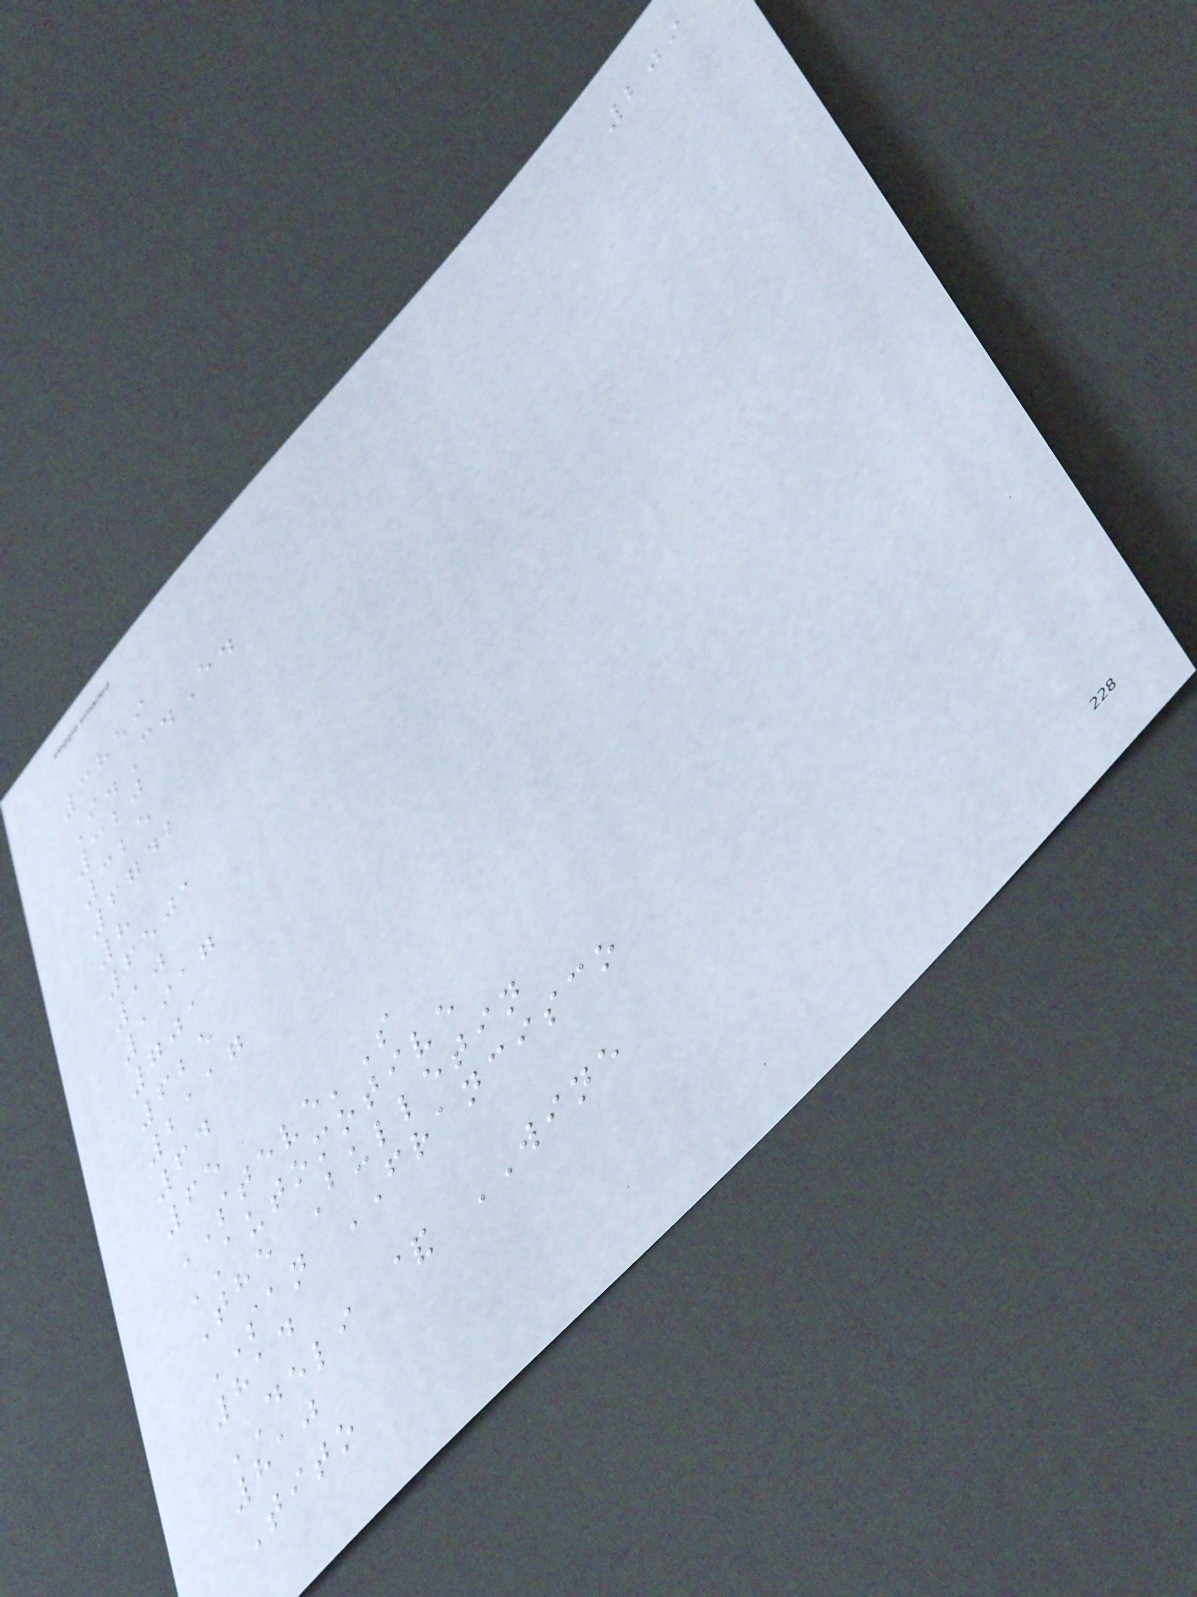209
3859
I.C.E.
320
325
6742
8
6501
10
1917
701
625
2117
64
65
STEVE'S
AUTOMOTIVE
The Bulletin
SAN FRANCISCO
814
DELI & WINE
810
Tito
